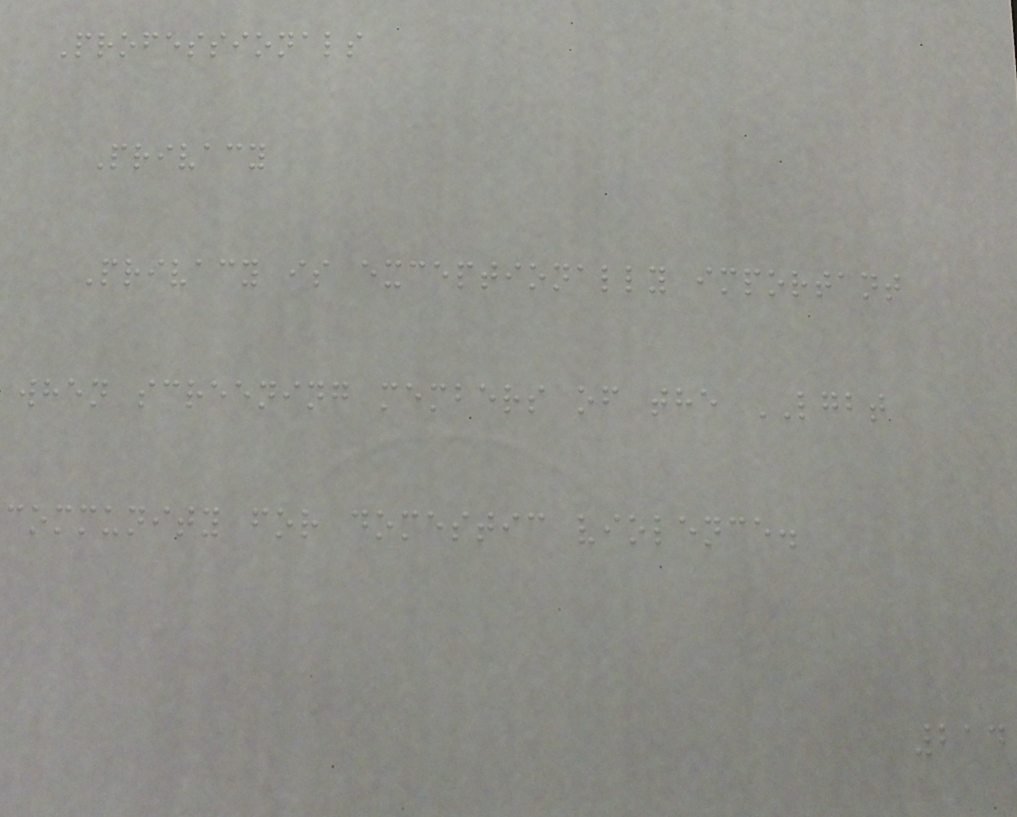Professionals
Privacy
Privacy is exceptionally important
when screening members of the LGBT
community for domestic violence.
214
